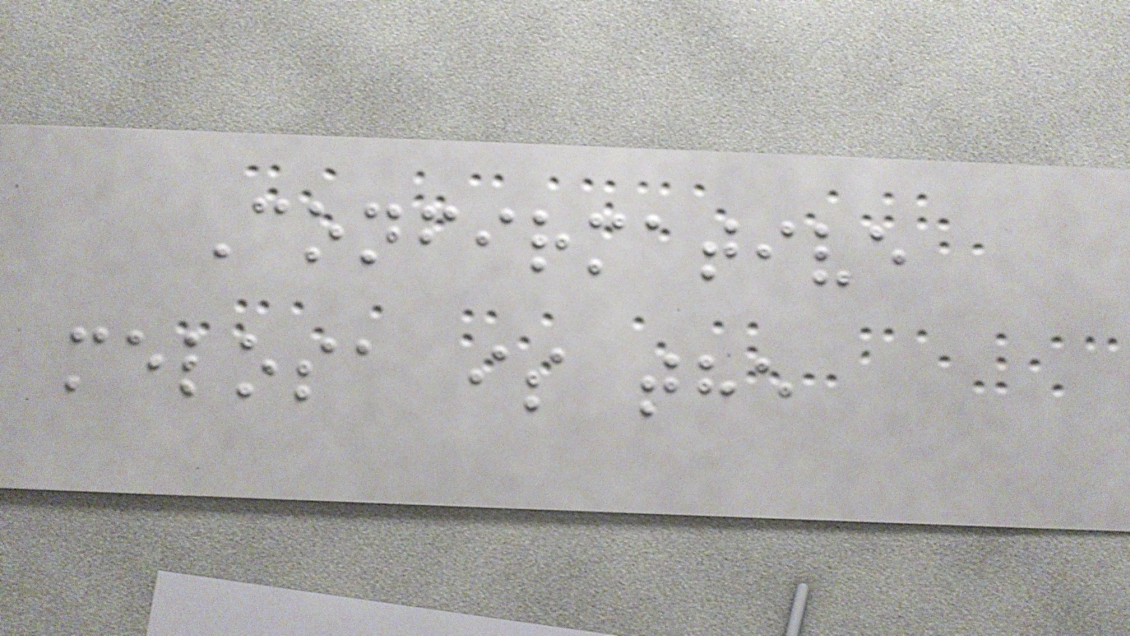Confirmative
melosa is the
